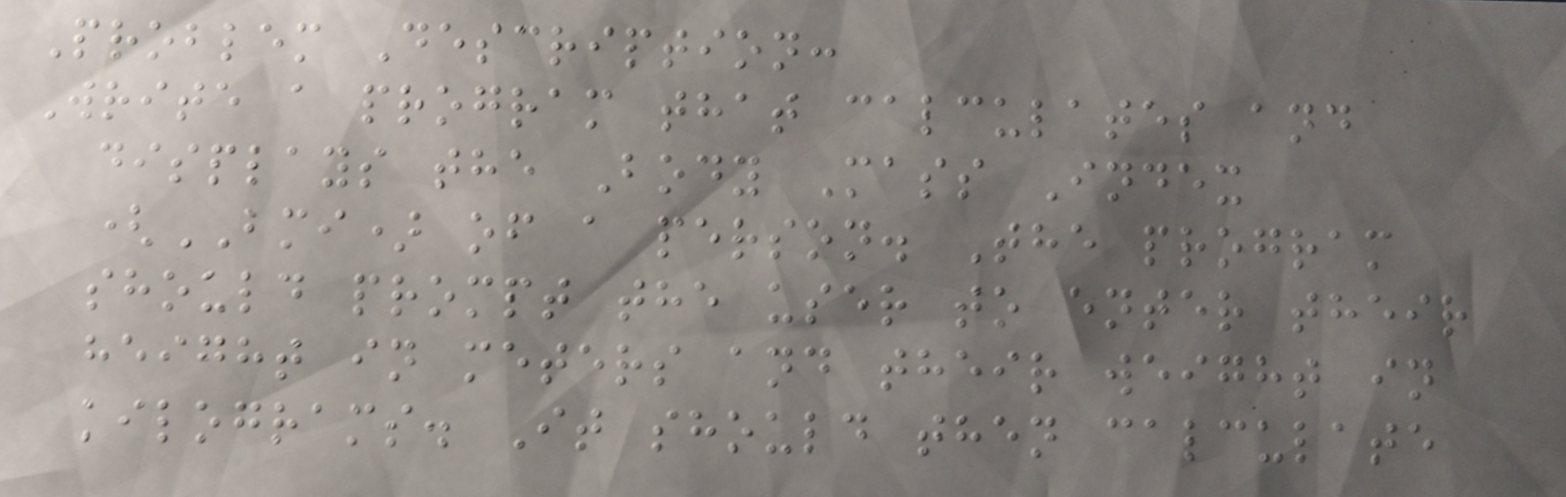Problem Description:
Write a program that calculates and
displays the Body Mass Index
(BMI) of a person. The program
should prompt the user to enter their
height in meters and their weight in
kilograms. It should then calculate
